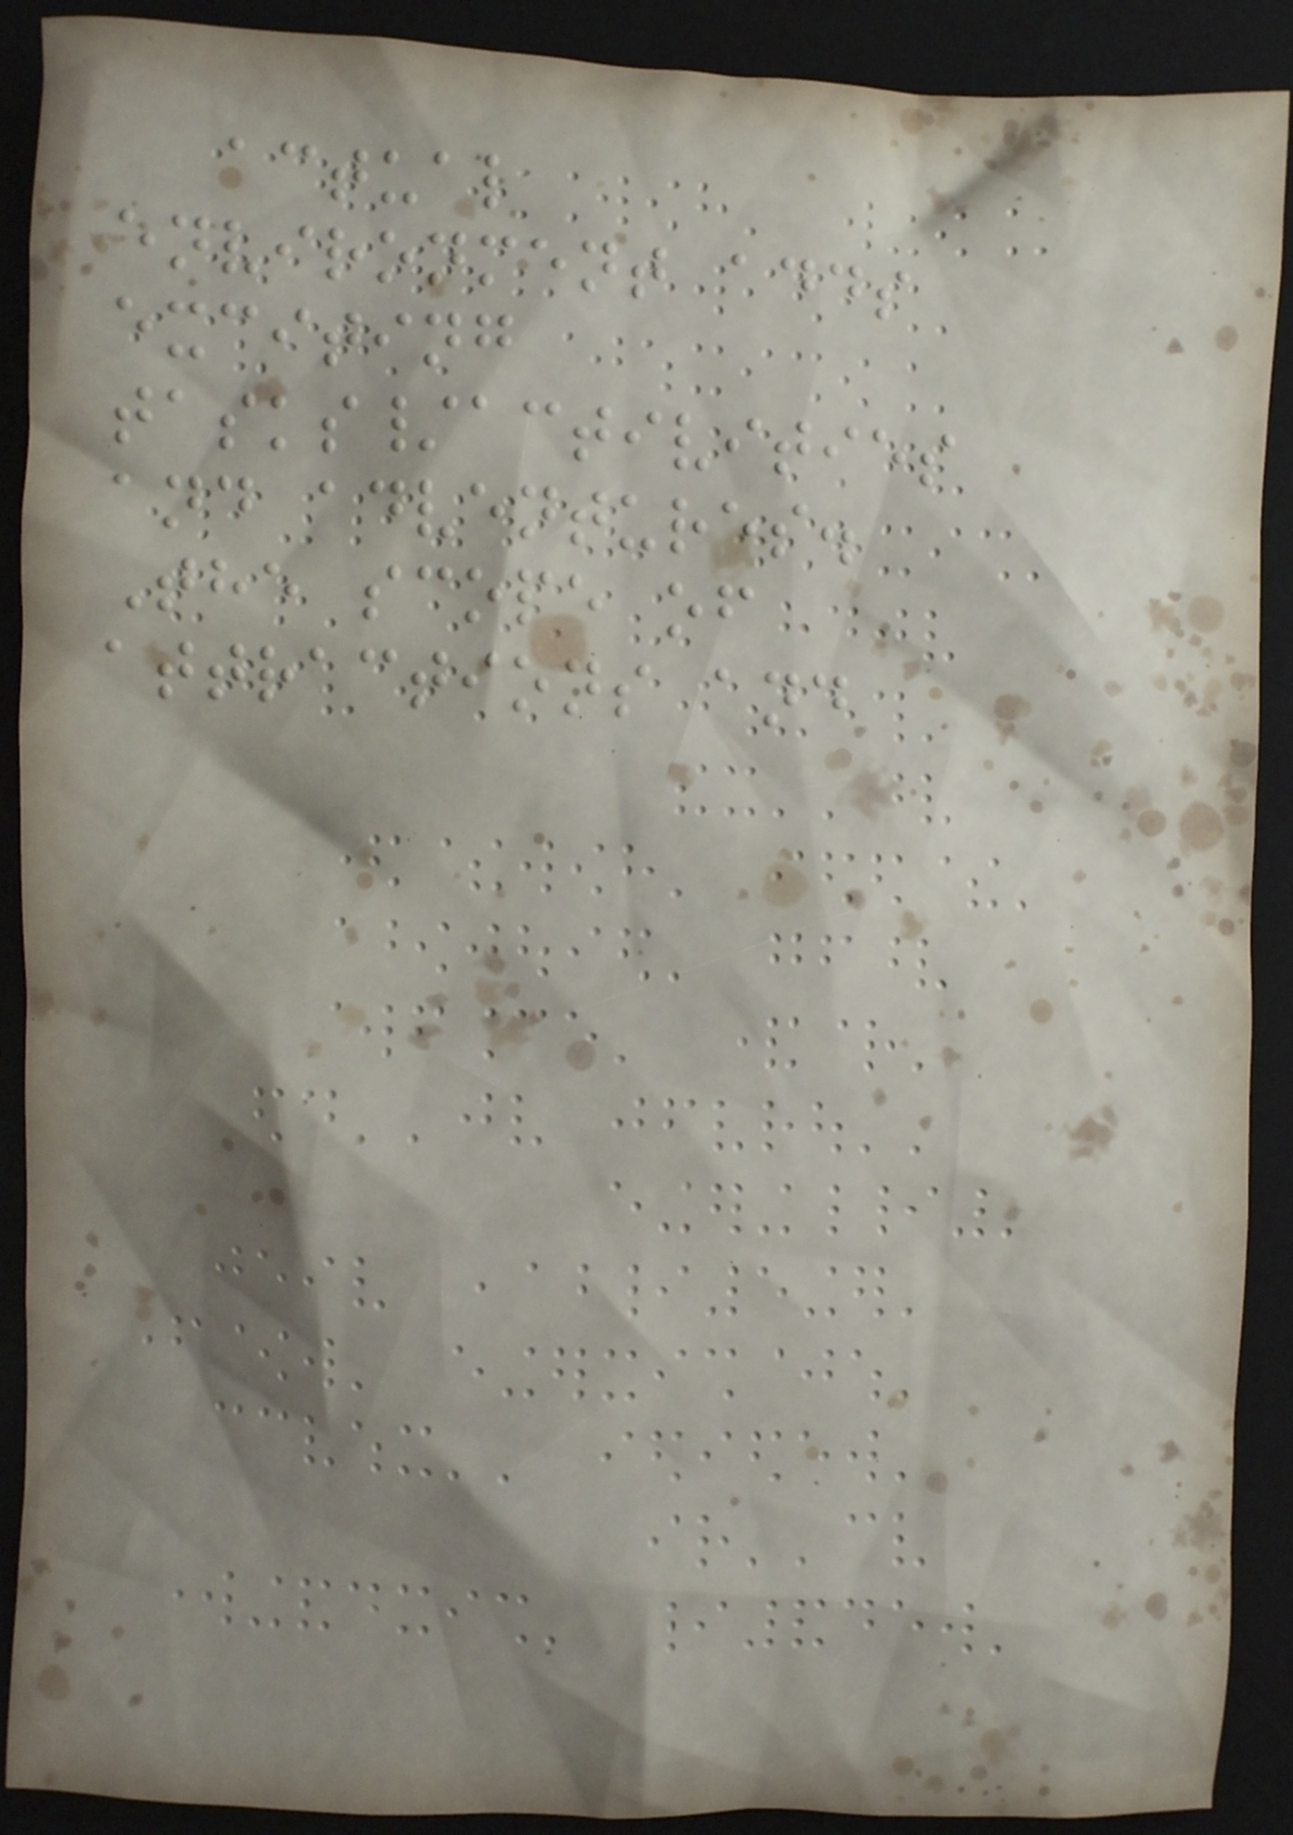actual
environment adds
exciting
tasks/activities
and adventures.
The scope of
attractions and
